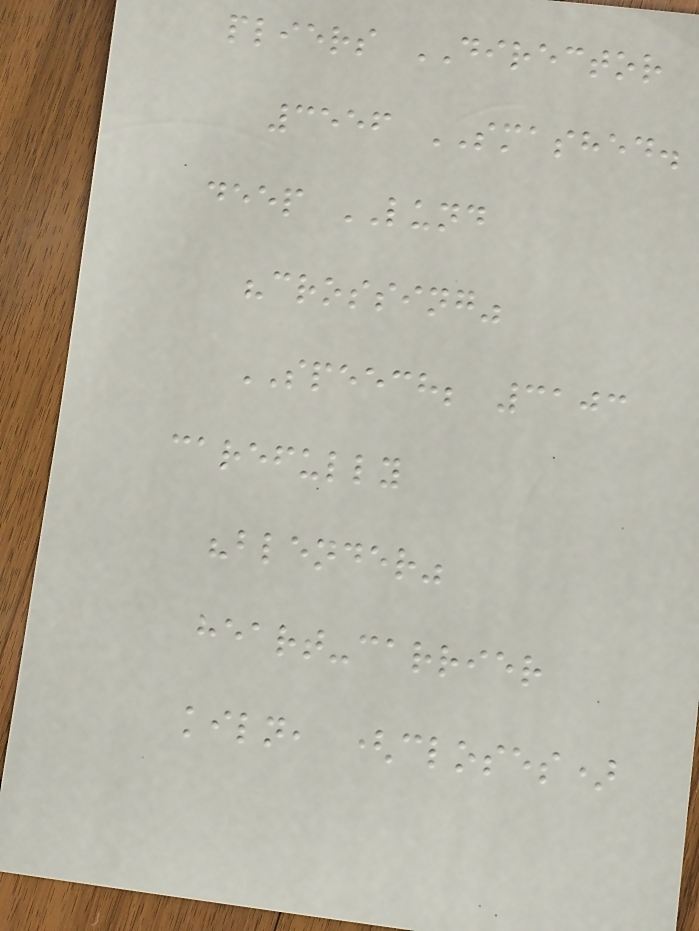pliers DIRECTOR
3556 SMASHED.
deep LUND
"crossing"
SPEECH; 3103
carefully
"blender"
heart-carrier
kiln, (closes)
